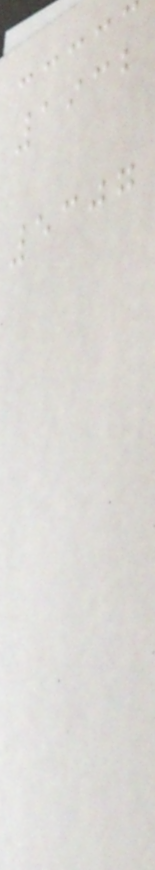1932
5307
